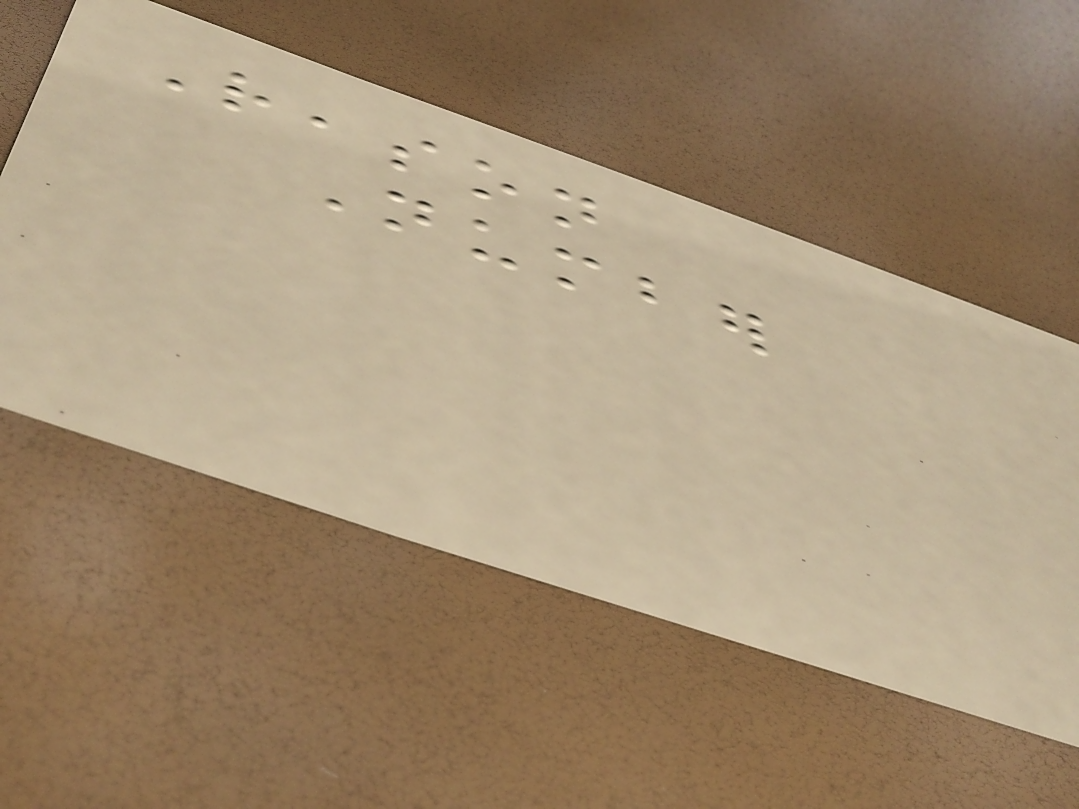Reason
Number
